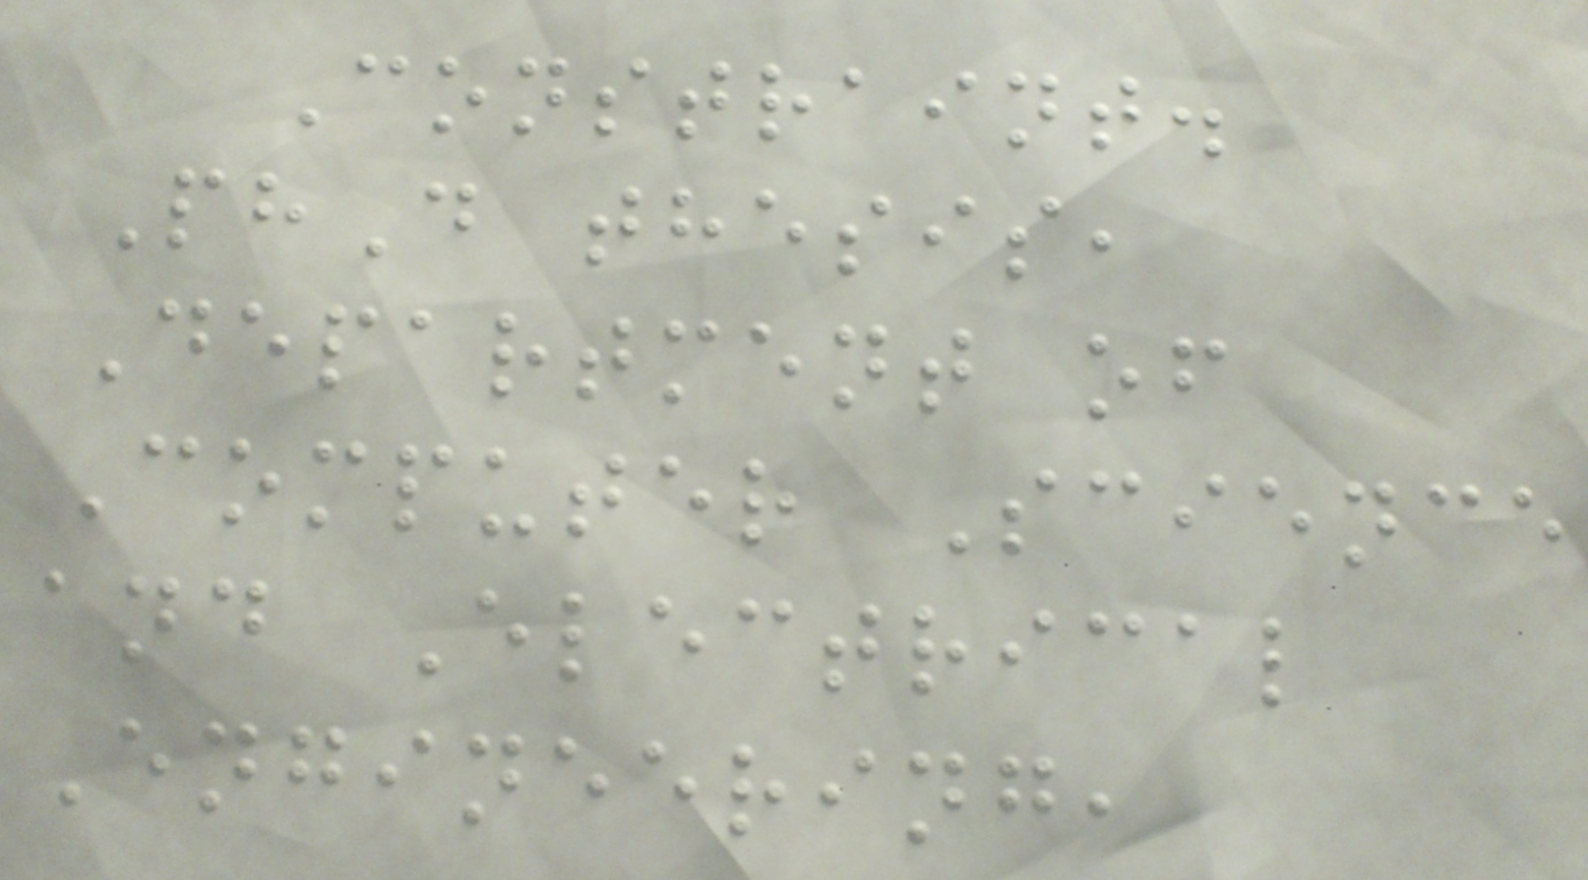Constraint.
PhD thesis,
Department of
Computer Science
and Electrical
Engineering,
